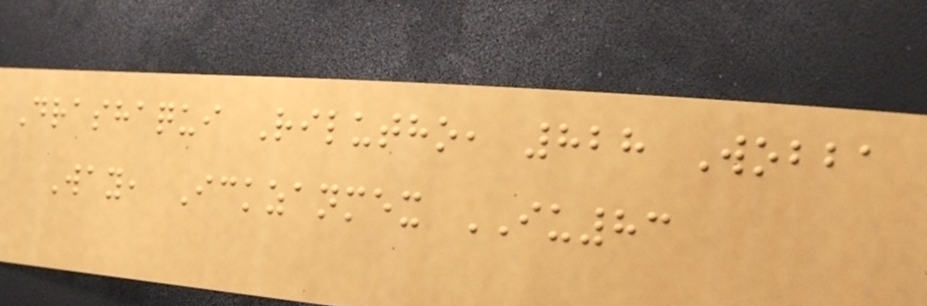Drashaqui Rilutho, 828 Wobba
Way, Ickzanmex IU83
